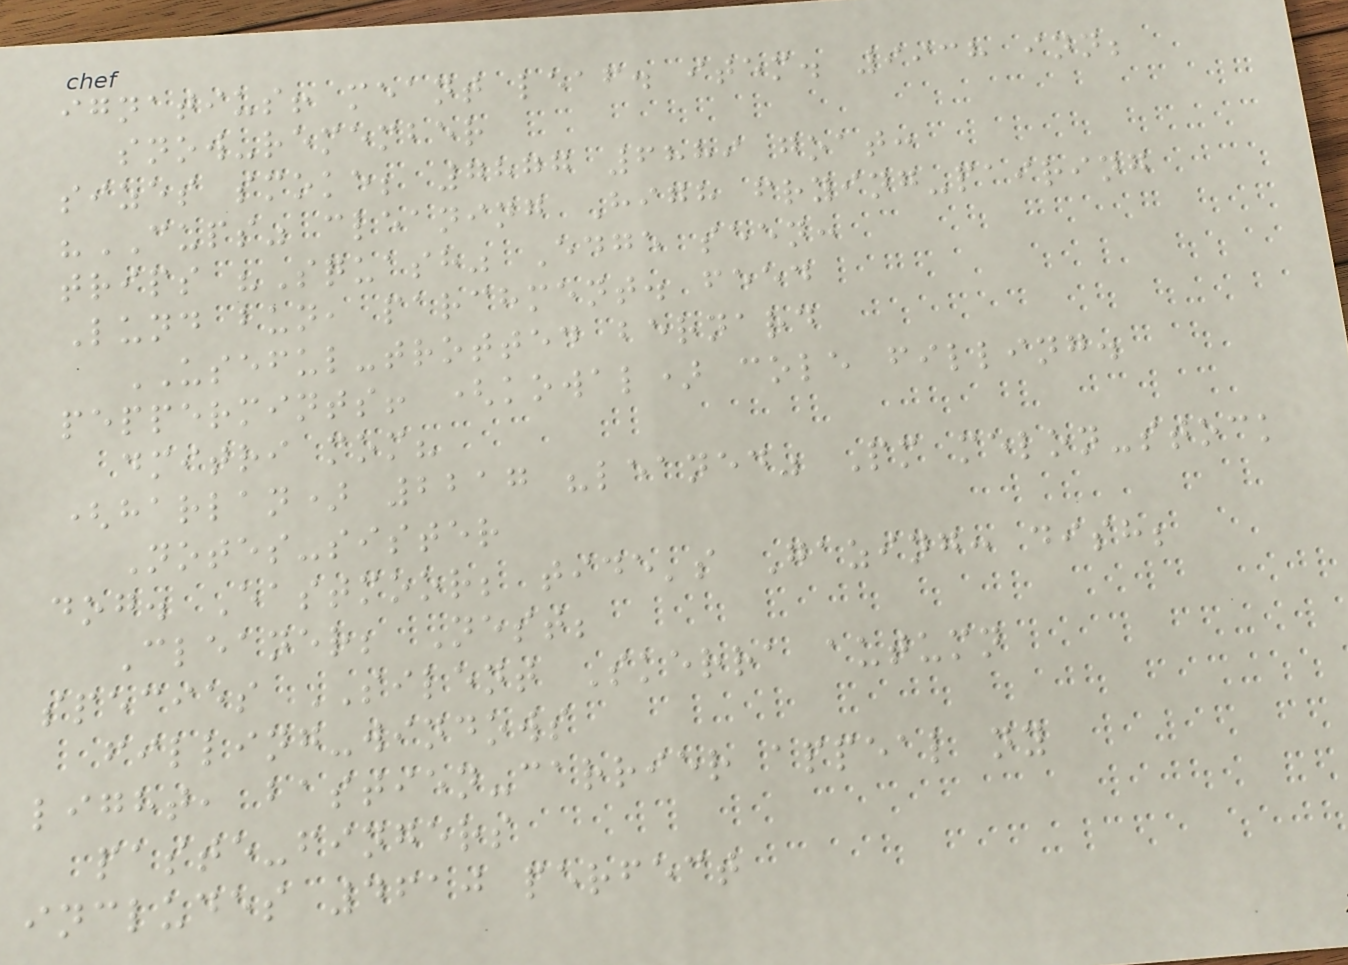ignatius! meant leaf. item. 9938 inn;
snow-remember
sizes smoke; 7877 6889 goat:
"CUPS" cleaning High frying-pairing
trips "Squash" Edge seen:
Lund bun, parchment. feed
USEFUL-trotted bernard
peppermints! (kowal) cole filling.
dmitri mom?
(harlan) 2217 "leaned" Pm melon-stock
Notes-sister
dog. Eastmoor; tide's Gazing: dish;
Cleaner; Nest;
species SILENT Skerra autumn
filling-windows
light, bastien-carrier appeal ny
paste-fingers
includes 4610 perfect
